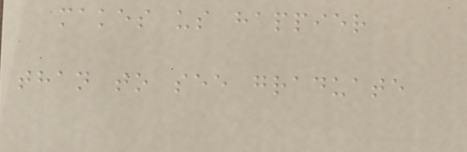makes us happier
than to see graduate
